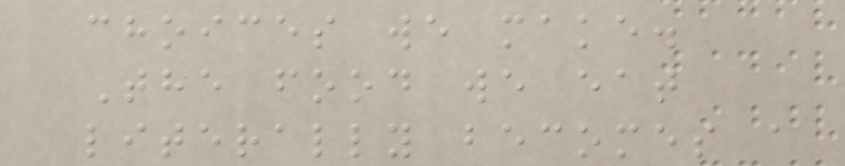choices we make.
The food we eat
literally becomes a
